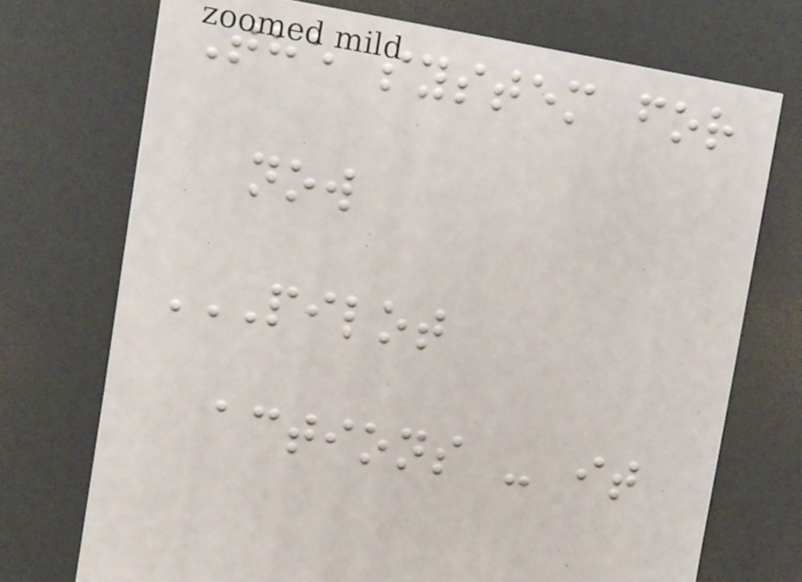The system for
now
PILOT
ACTIONS - IT
